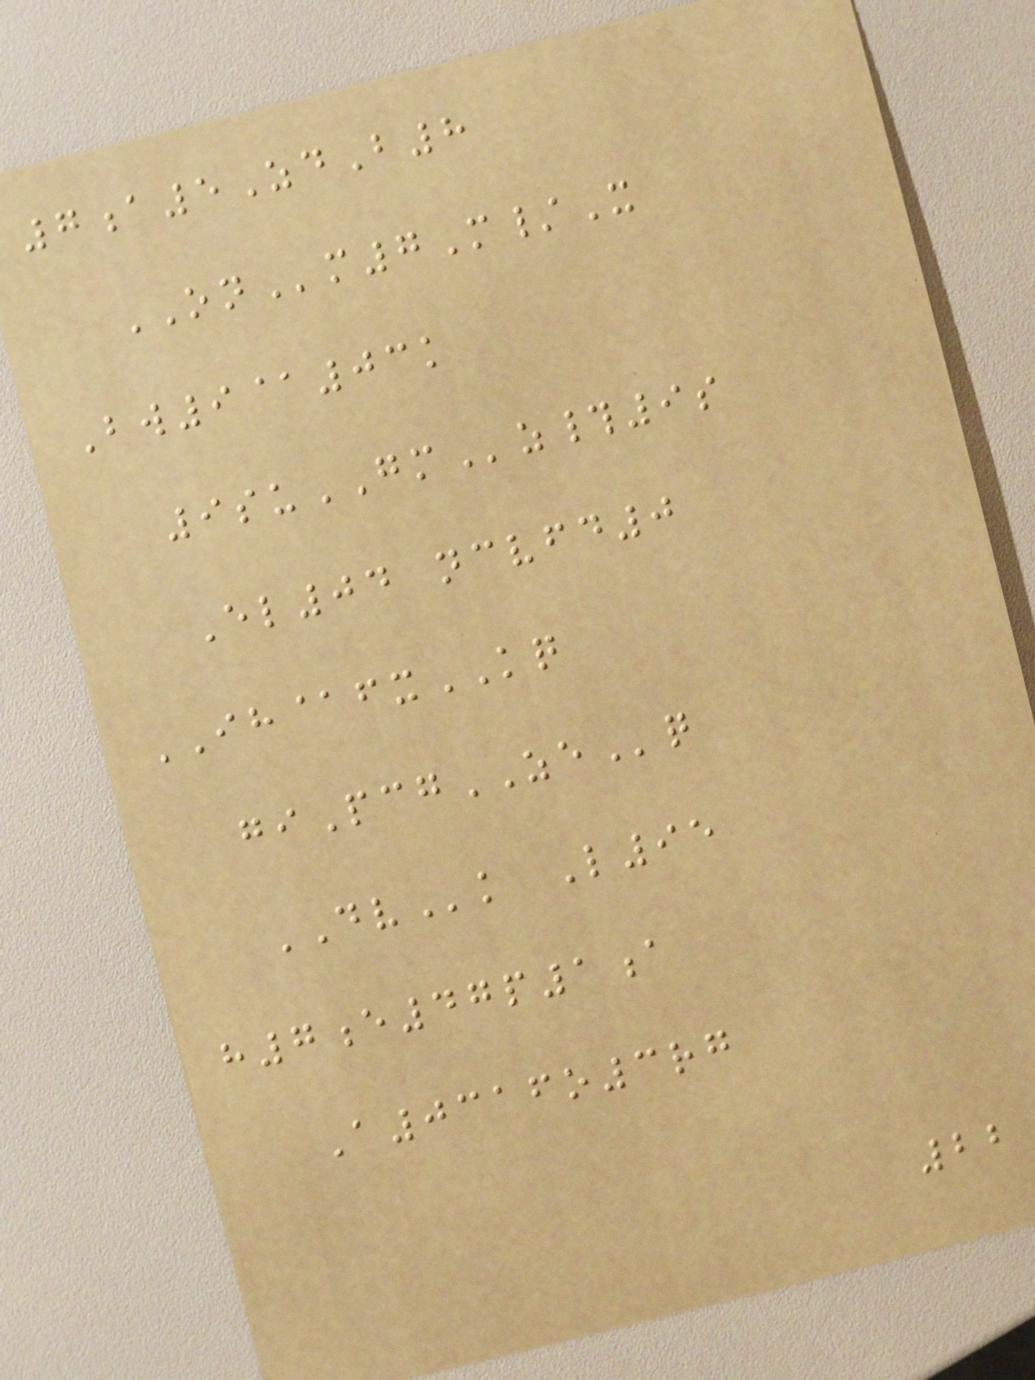7a5ZdB8
ONm7M/X
Bw9@03k
9suGMz#9s
El04 ncvfd0
IH@fxKQ
giPcgZEq
DVk L95
h7e47p1a
A0316o3rg
22
